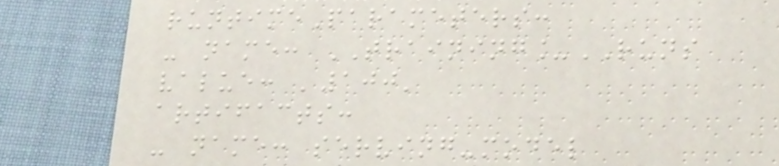runtimeParameters:
- name: TRAINING_RUNS
value: '100'
artifacts:
- name: serving-model
